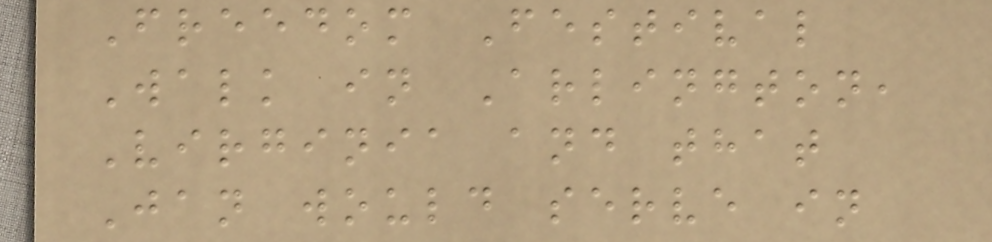Freedom Festival
Walk in Arlington,
Virginia and that
Jan would serve in
